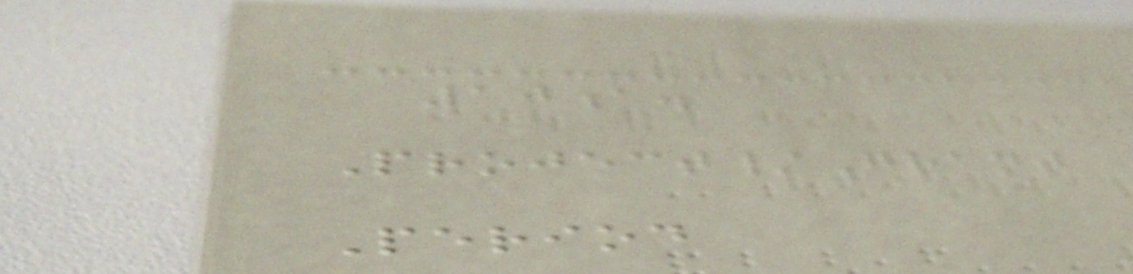10a.
Project/Grant
Period
